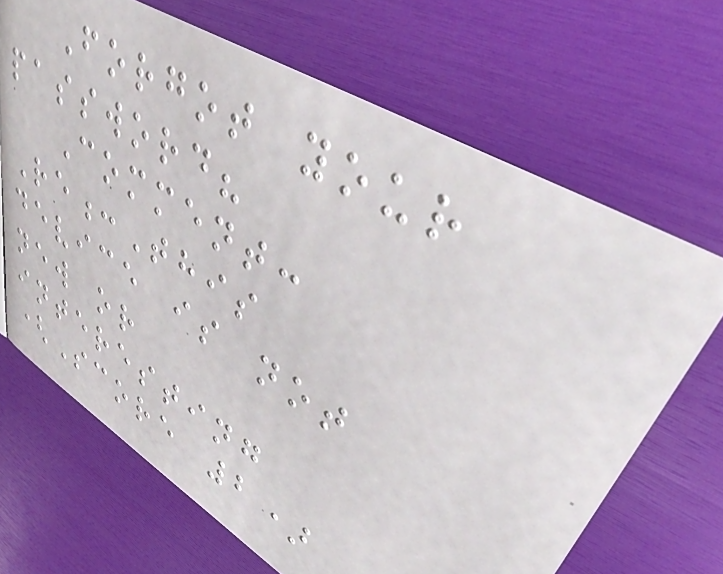Forgot your
password?
Comment:
Re:This
device is not
new or
interesting
(Score 2)
